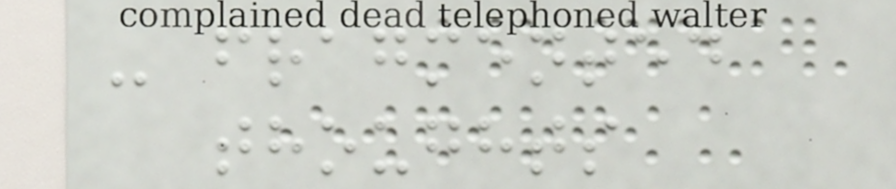- fragmented
thoughts
